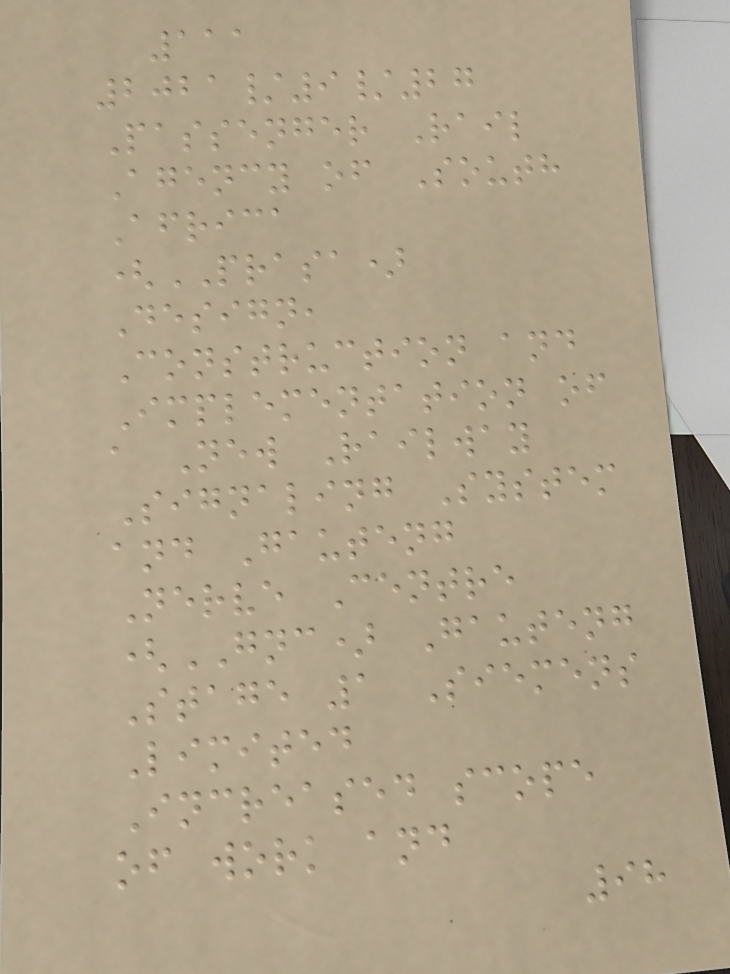111
2021/9/27
Passenger Rail
Agency of South
Africa
(PRASA)
Design,
Construction and
Implementation of
a New Railway
Signaling System
and Gauteng
Nerve Centre
(GNC) Gauteng
Stage 1 Siemens
Limited
Increased scope
of work and
98
